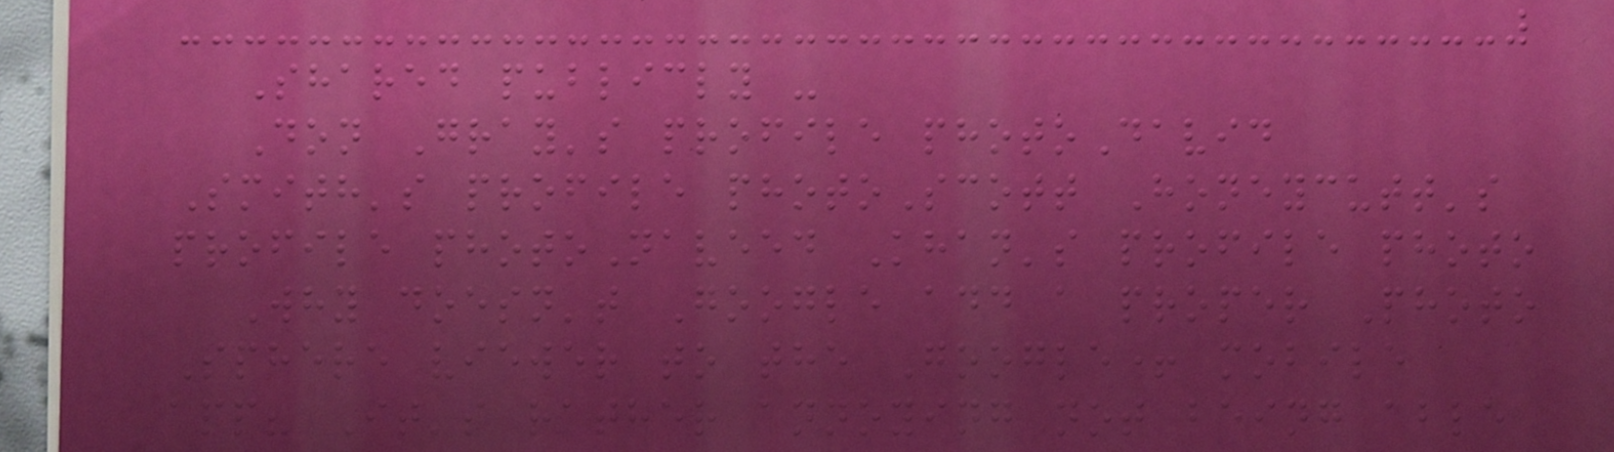Shared publicly -
Don Gray's profile photoDavid
Smith's profile photoScott Honeycutt's
profile photoNaveed Khan's profile photo
Why doesn't Google add a proper Photo
Sphere viewer to the Google+ mobile
app? It's rather annoying not being able
